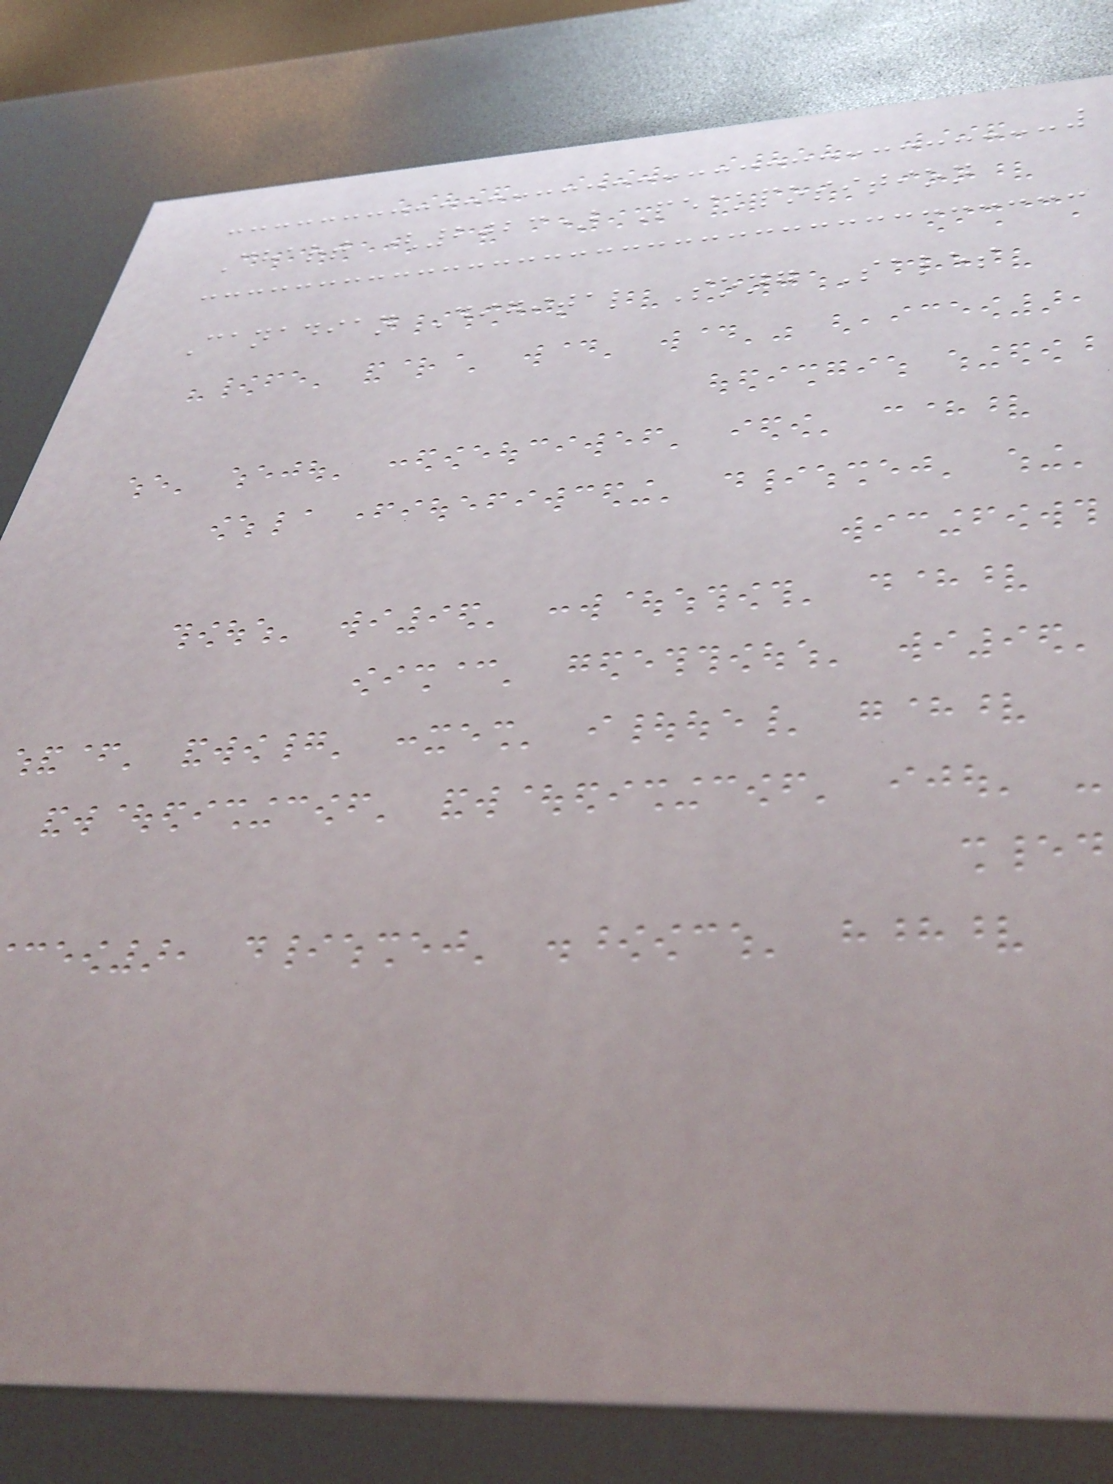Chart (2023) Peakposition
Canadian Digital Song Sales
